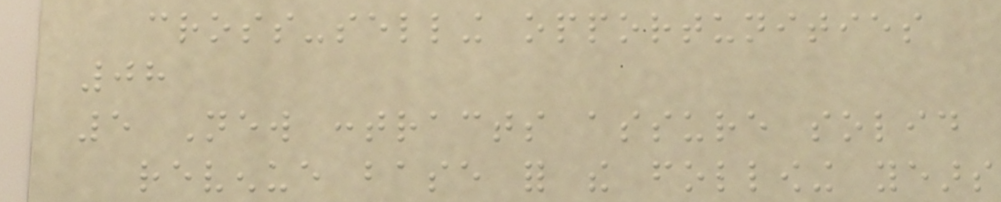cross-selling opportunities
08
5 New contracts assure solid
revenue base for the following years
